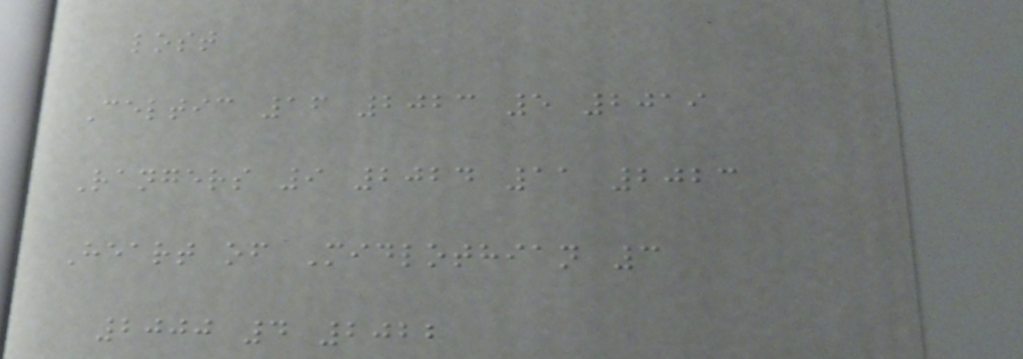lost
Celtic 16 2023 5 2019
Rangers 9 2024 11 2023
Heart of Midlothian 3
2000 4 2022
